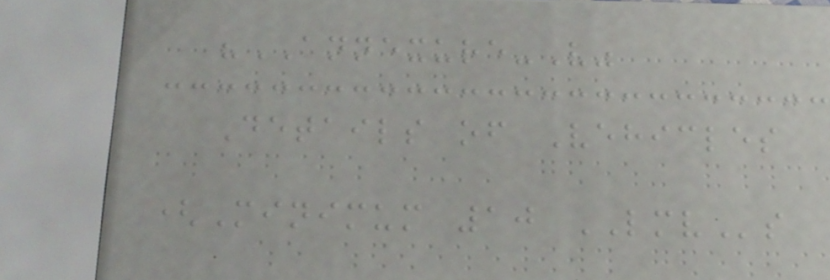"ANNEXURE-V"
Details of Vehicles
(Minimum 10 LMVs
